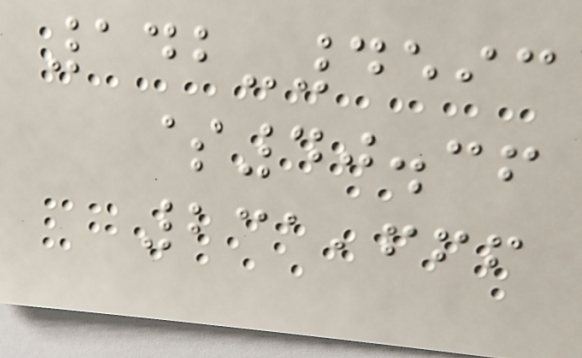142-4593
$40.36
231,666
